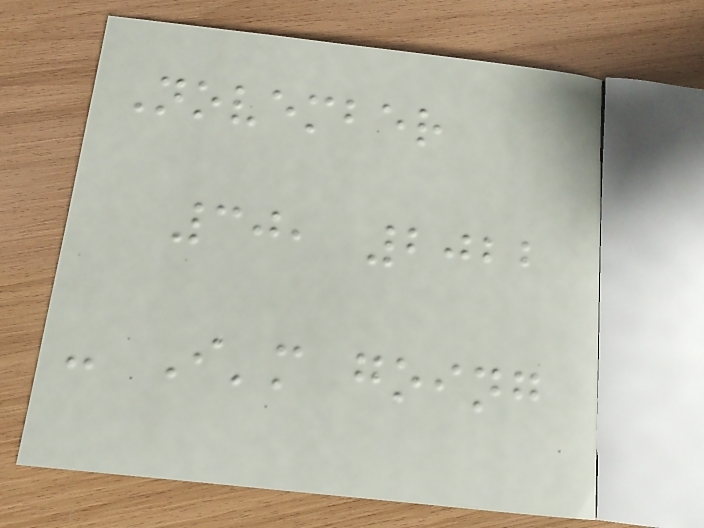November
30, 2022
- I'm going
